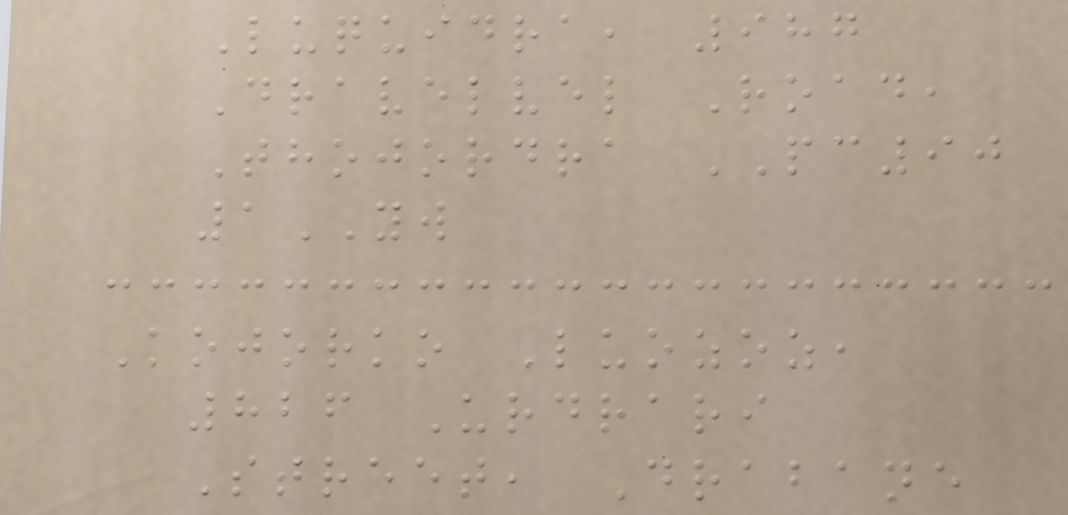Luquidra, 987
Dravelvel Road,
Thojordra PC90
1YW
Kojorko Luozoz,
826 Urdrari
Street, Drabane
